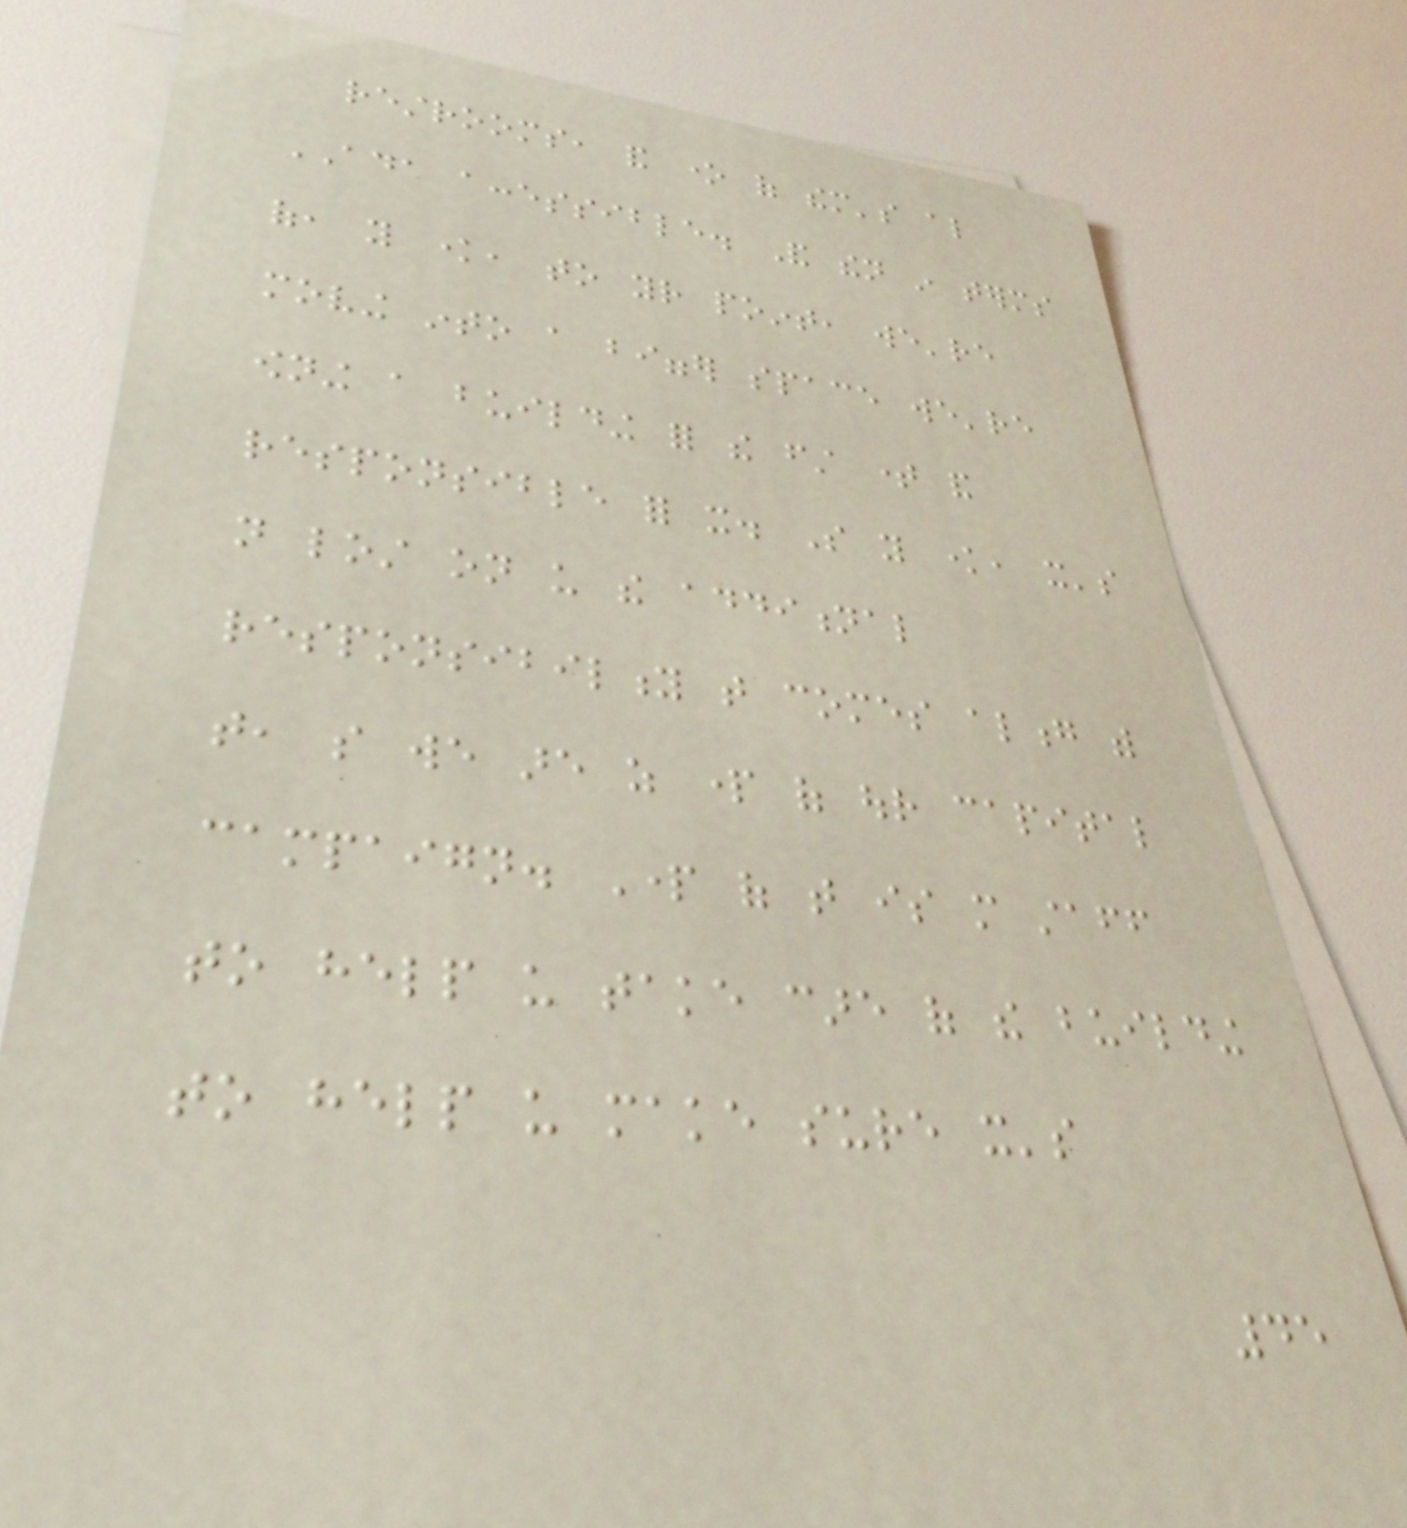restrooms, and one of them's also
ADA accessible. And then in terms
of, you know, to your point, we're
moving into a bigger space we're
owning a building for the first time and
responsible for it. So you know, it's
not lost on us the additional
responsibility that comes along with
that, so we are as part of our capital
campaign. Part of that is more staff
to help us take care of the building
to help us make sure it's
45
